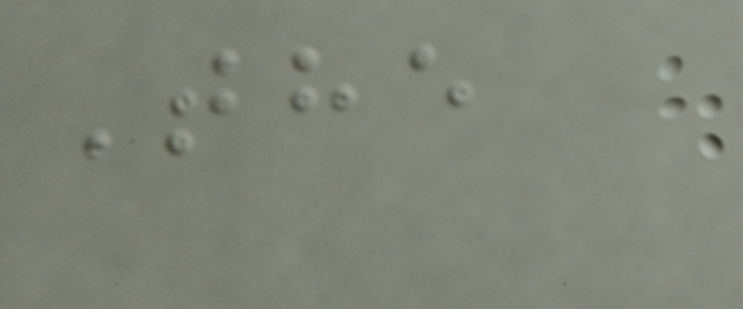The
